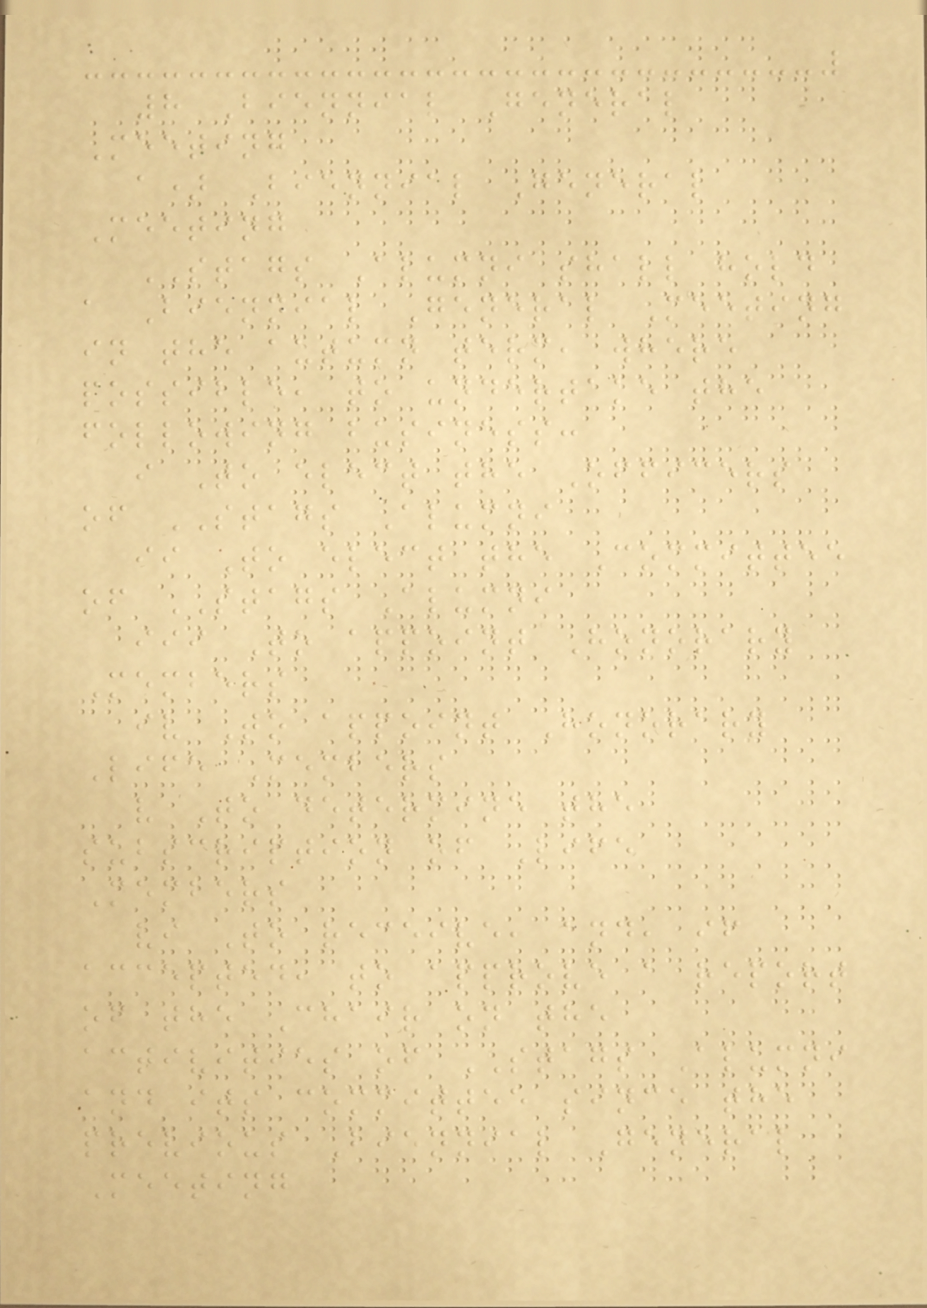8 Biennial General
Meeting
a) Biennial General
Meeting
STAGS Alumni shall hold
a Biennial General Meeting
in the autumn term, where
possible, to undertake the
following business:
i To elect the Officers
of STAGS Alumni
ii To elect the Committee
of STAGS Alumni
iii To appoint Honorary
Members
iv To appoint Honorary
Life Members
v To determine the
subscription of Life
Members
vi To receive, and, if
accepted, to approve a report
of the Chair on the
activities of STAGS Alumni
and its committee since the
previous Biennial General
Meeting
